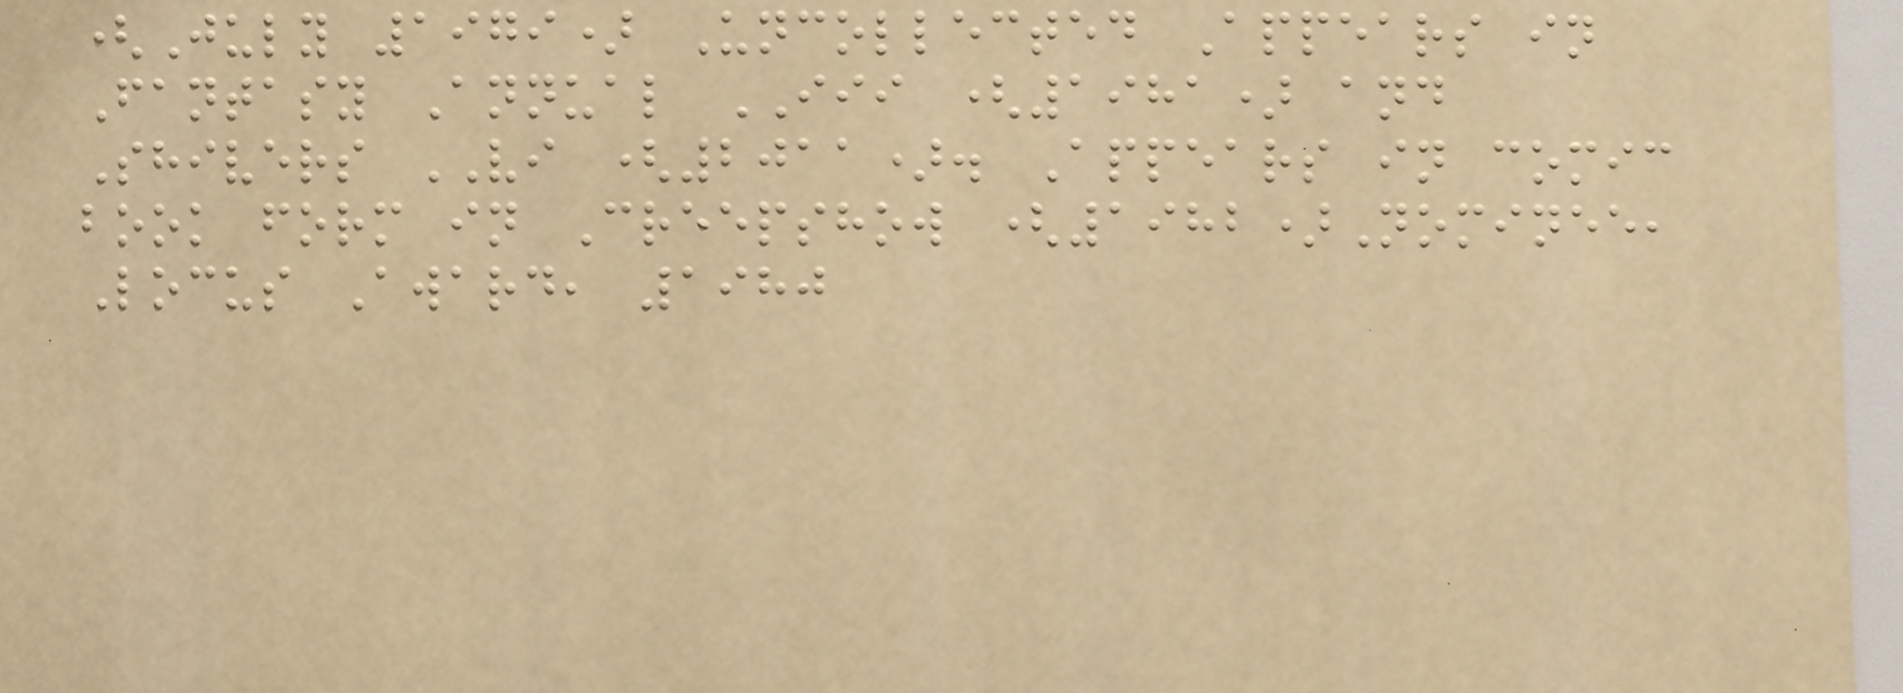(July 1979) Uncollected Appears in
Fantasy Annual III (1981) and
Shivers VI (2011). Appears in comic
book form in Creepshow (1982)Nominee,
Locus Award, 1980
